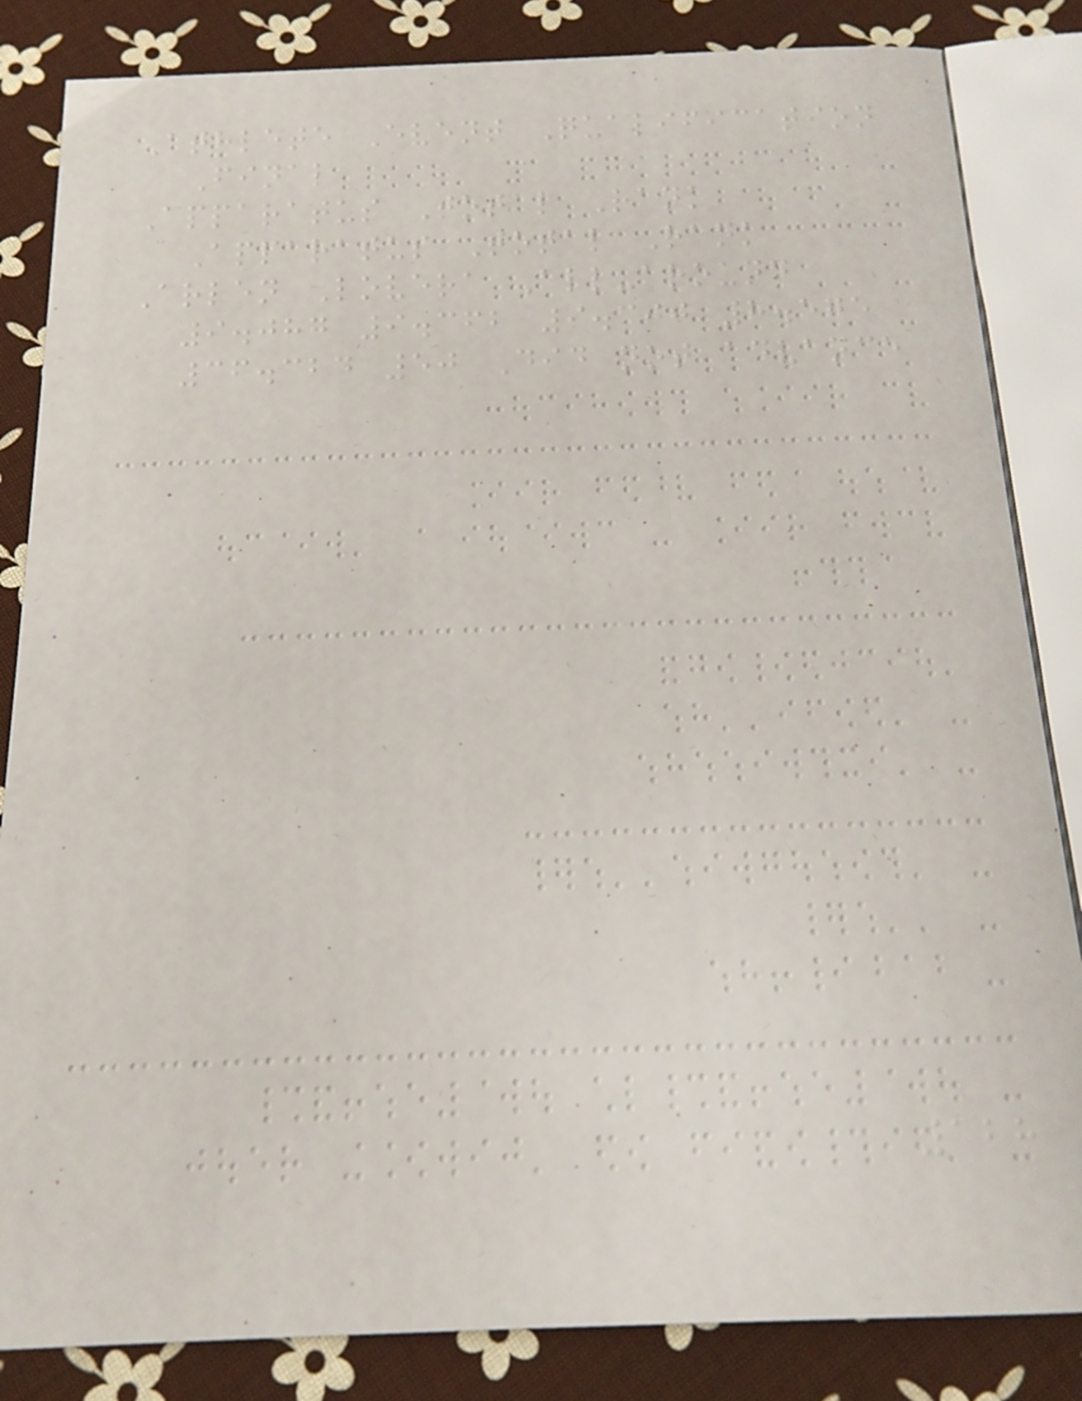Athlete Event Qualification
Final
Apparatus Total Rank
Apparatus Total Rank
Arlen Lovera All-around
9.087 9.362 9.300 8.575
36.324 50 Did not advance
128
